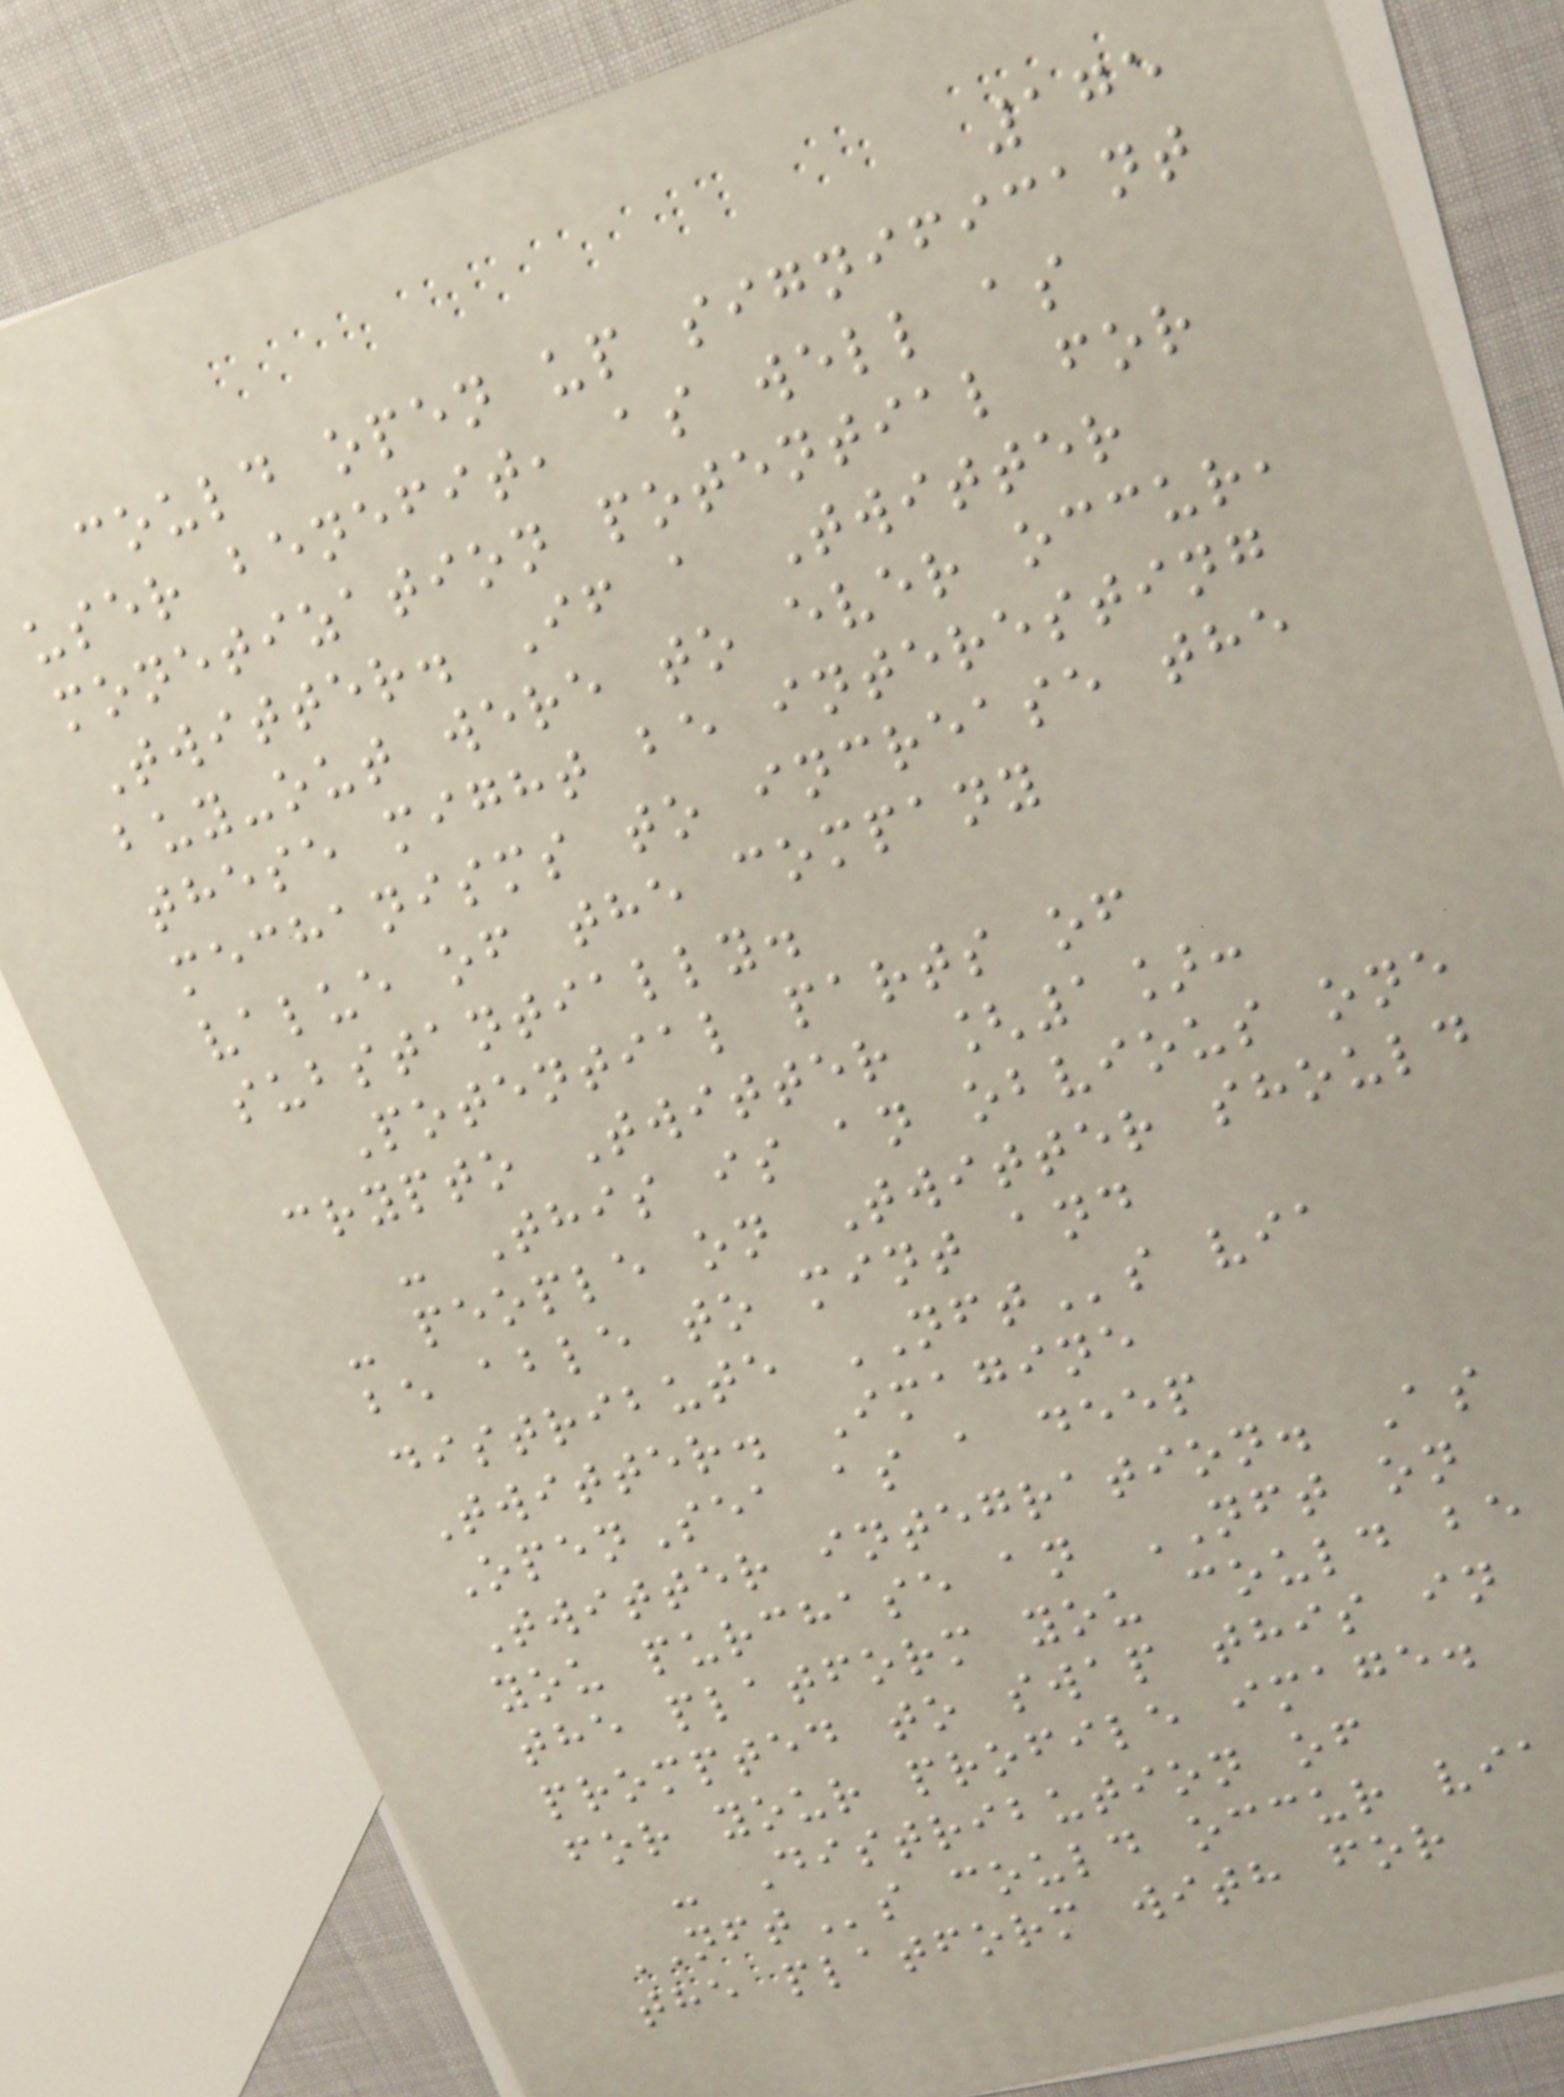175
could open up significant
user benefit, as well as
monetization potential for
Twitter. If a Twitter
buy-out were to ever occur,
these might be interesting
mechanisms to increase the
value of the company
substantially.
Potential parts of
crypto Twitter [1]:
- This is an obvious one
- people on Twitter should
be able to mint and
distribute NFTs via
Twitter. Imagine
OpenSea as a deep
Twitter integration. As
you purchase an NFT on
the platform you could be
prompted to swap this in
for your profile image.
- Distribution of
NFTs could occur via
the platform with for
